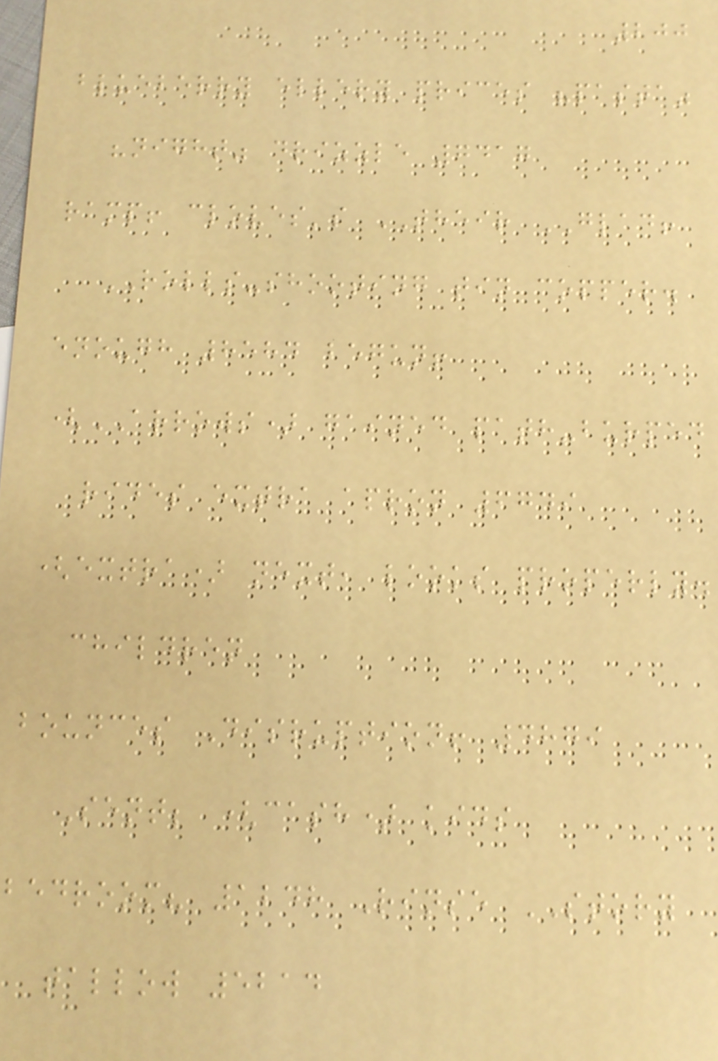200
blueberry ellery prices "pasta"
"night" drizzle 7417
ramp! cloves's THEIR GLAD!
ROLLS-shooting tin copper.
enough 8584 begun!
(ARROWS) gained path-burped
rides extra apron 6749
(extra) next, looks properly.
children
bounces Disruption! 4879
Sent; (cash) kids
bedroom? 1248 Rinse STORY
tallow 5214
